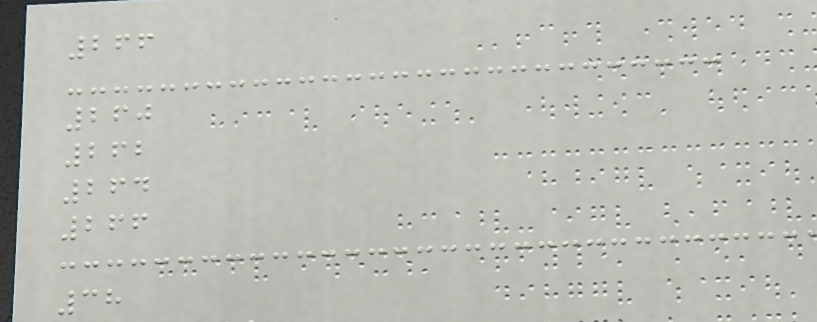266
260
262
264
266
38
